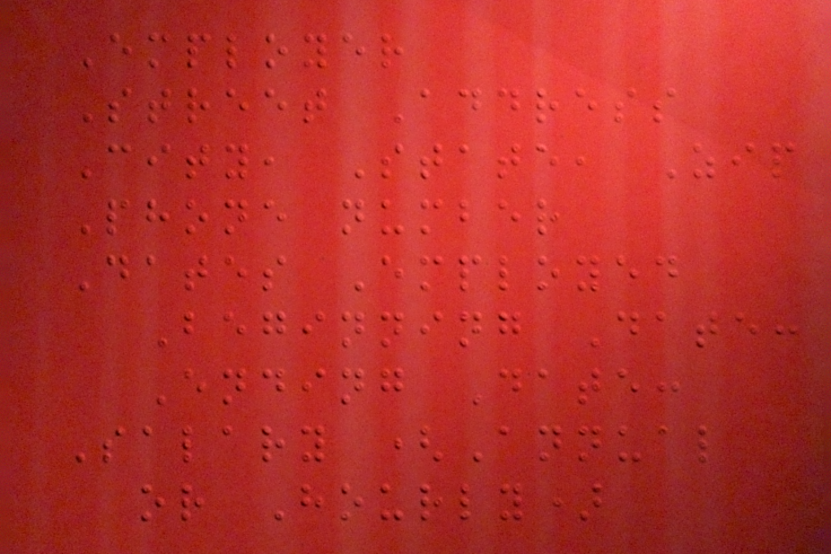Employer
Street Address
City, State, Zip
Phone number
Dates Employed
Beginning Date:
Ending Date:
Salary (Annual
or Hourly)
